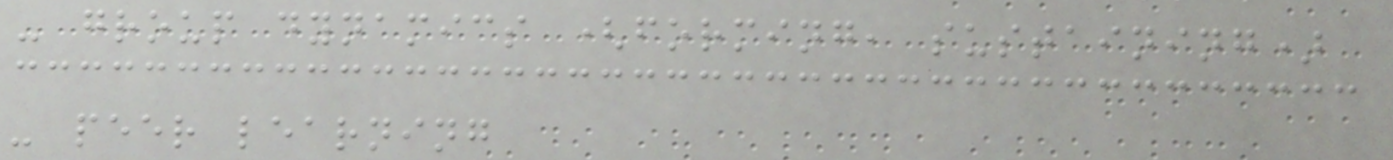- group dynamics (forming, sustaining)
- peer learning
